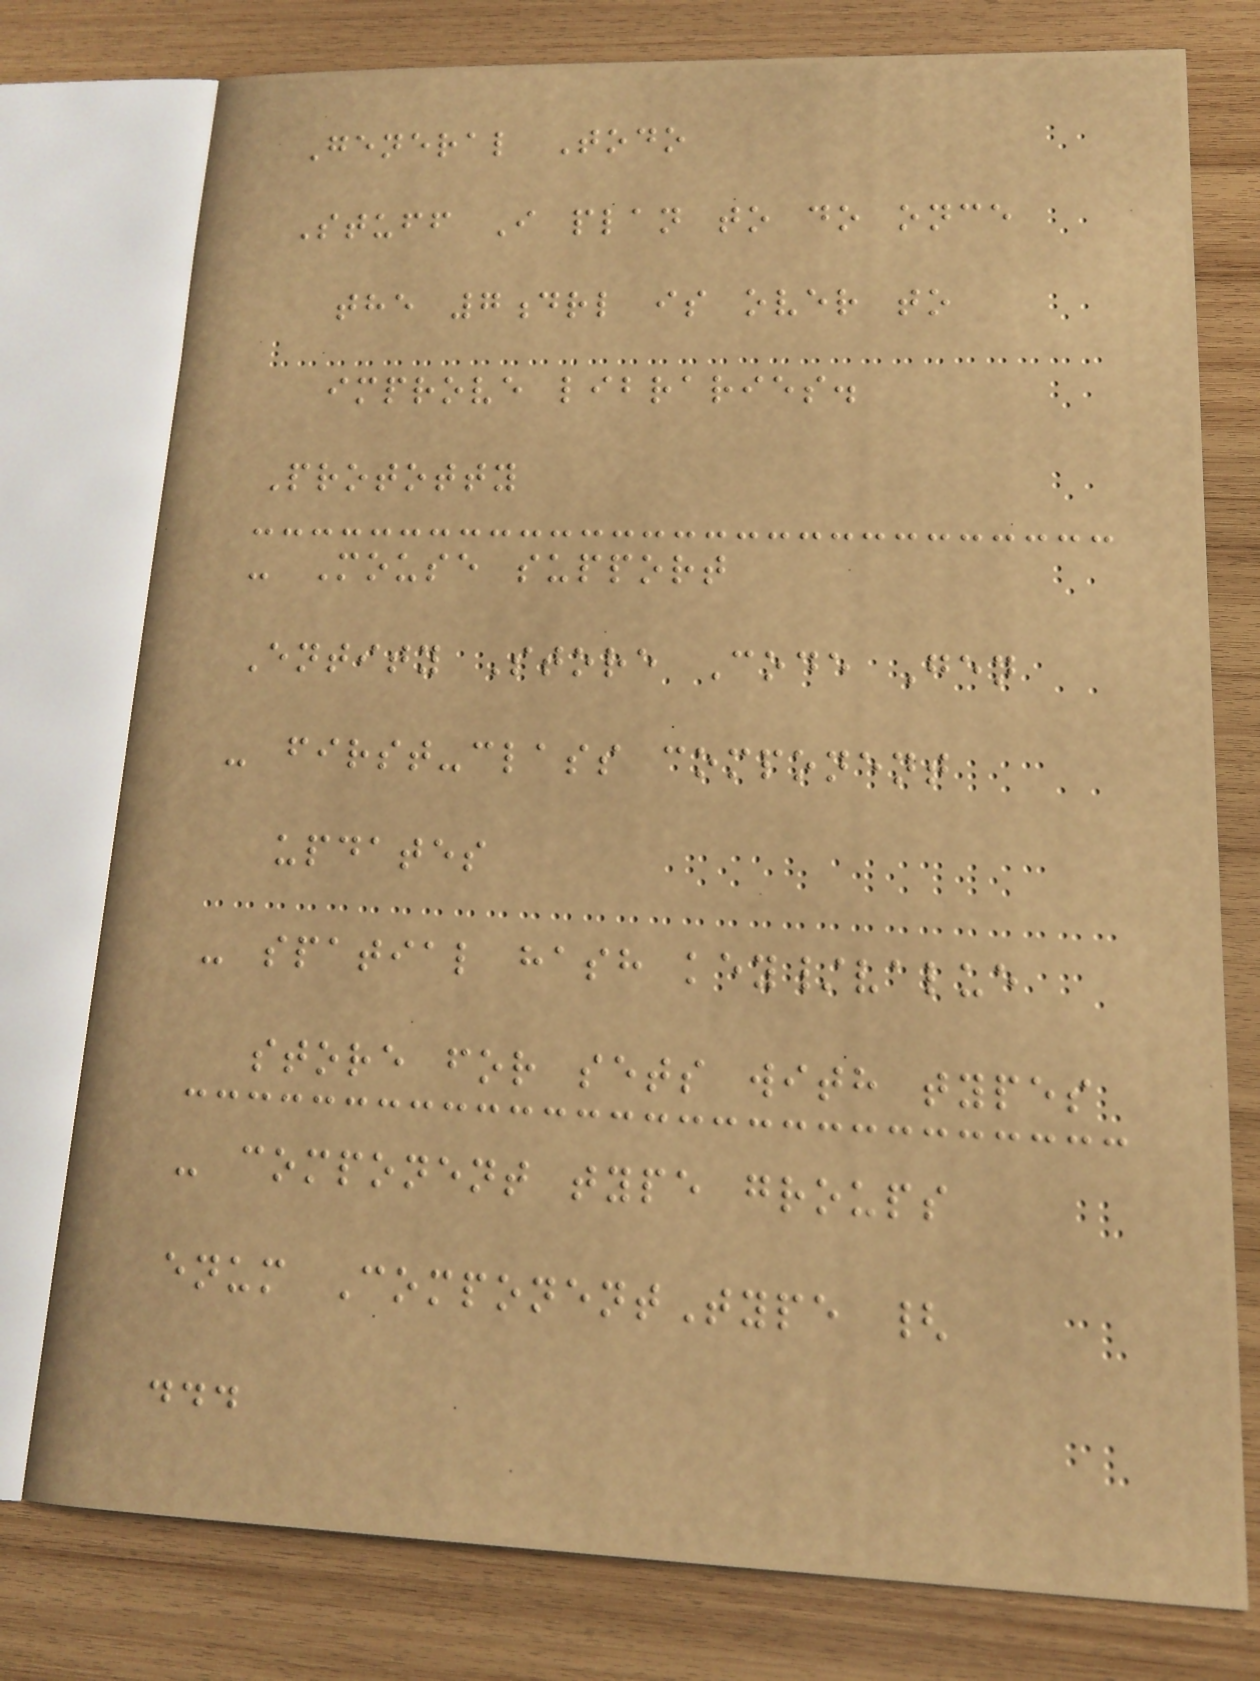General Todo
Stuff I plan to do once
the 7drl is over to
improve libraries.
Prototty
- Mouse support
Entity Store Code Gen
- first-class component
updates
- spatial hash key/value
store for sets with types
- component type groups
enum ComponentType {
...
